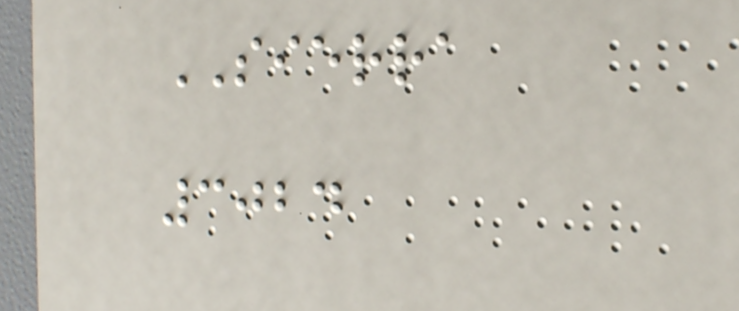SIERRA
3024
